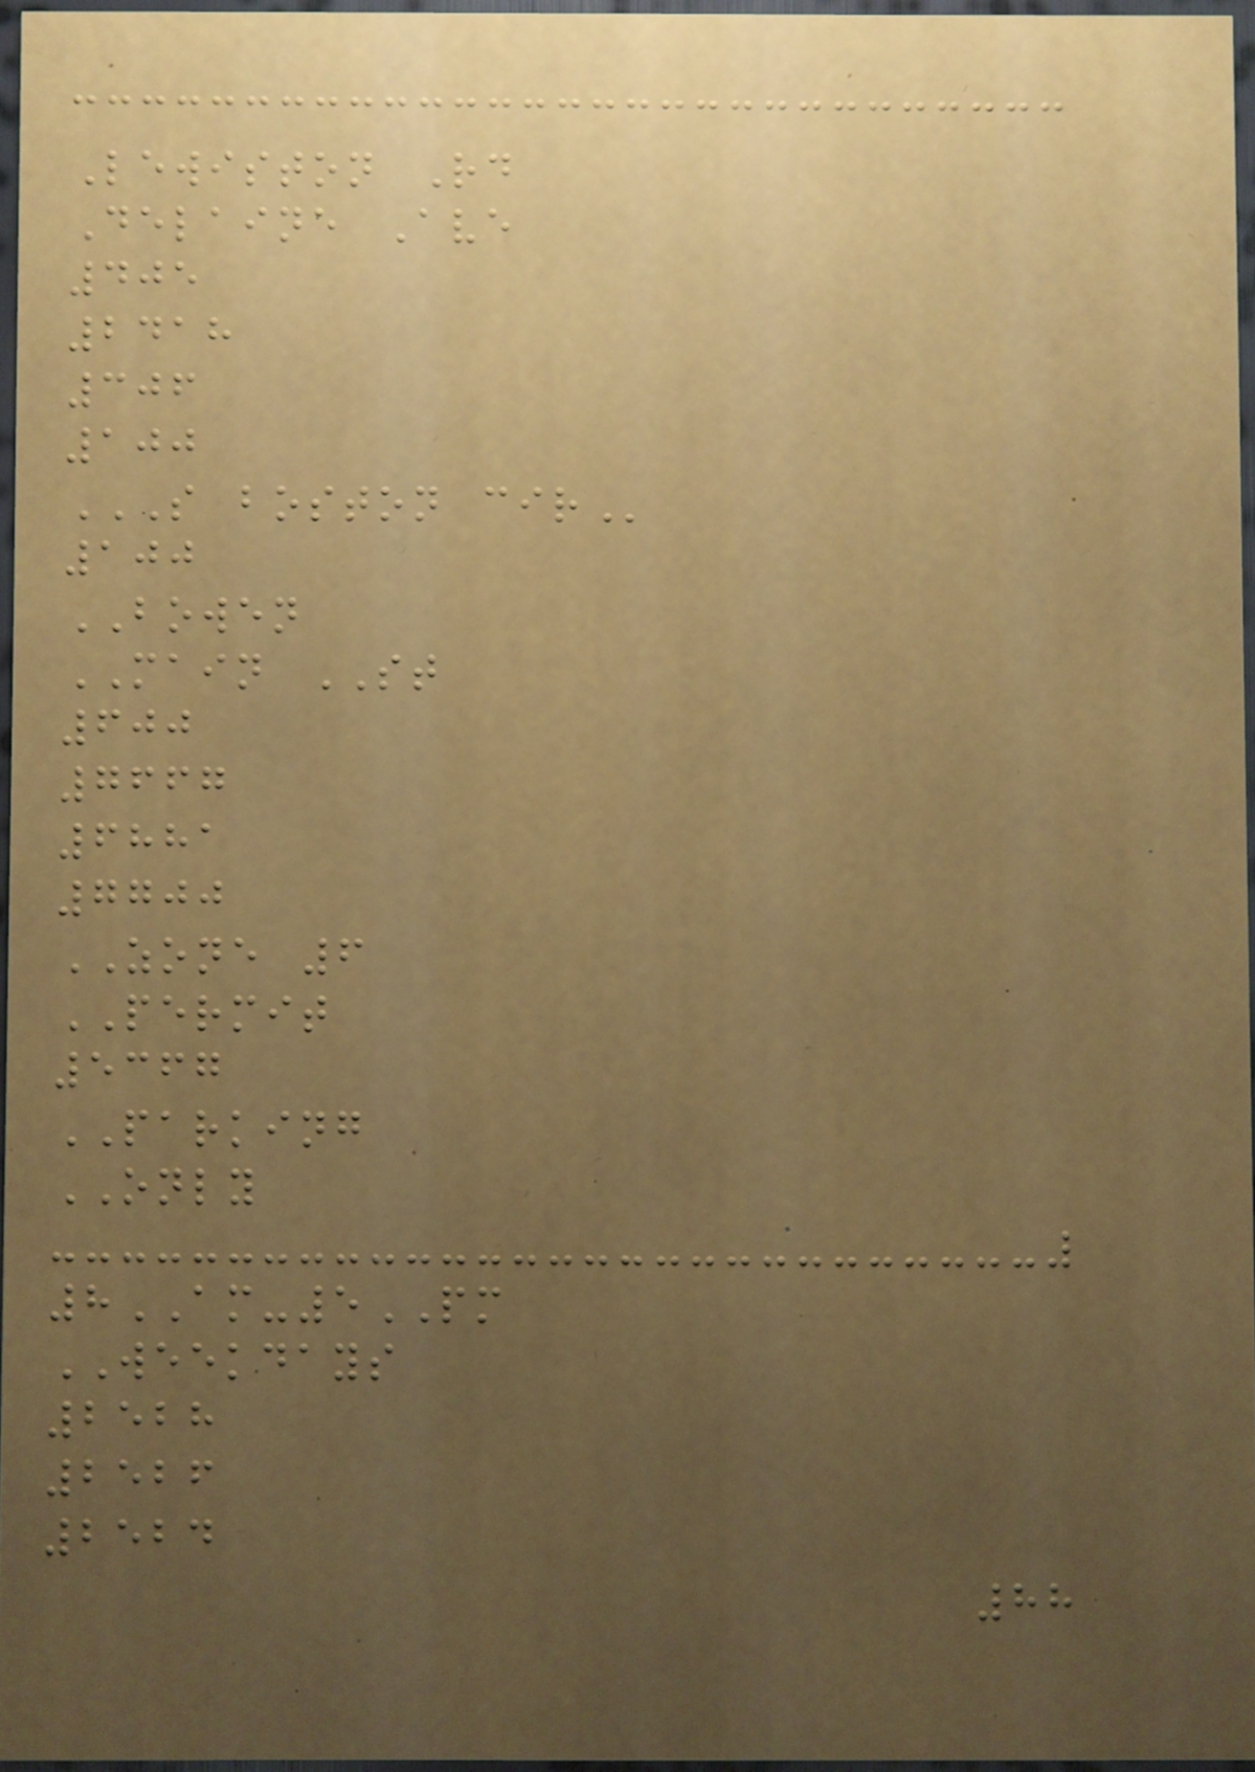Lewiston Rd
Delaine Ave
405
2418
306
100
S BOSTON CIR
100
BOWEN
MAIN ST
600
7667
6881
7700
ZONE 6
PERMIT
5367
PARKING
ONLY
8AM-5PM
WEEKDAYS
2528
2526
2524
88
